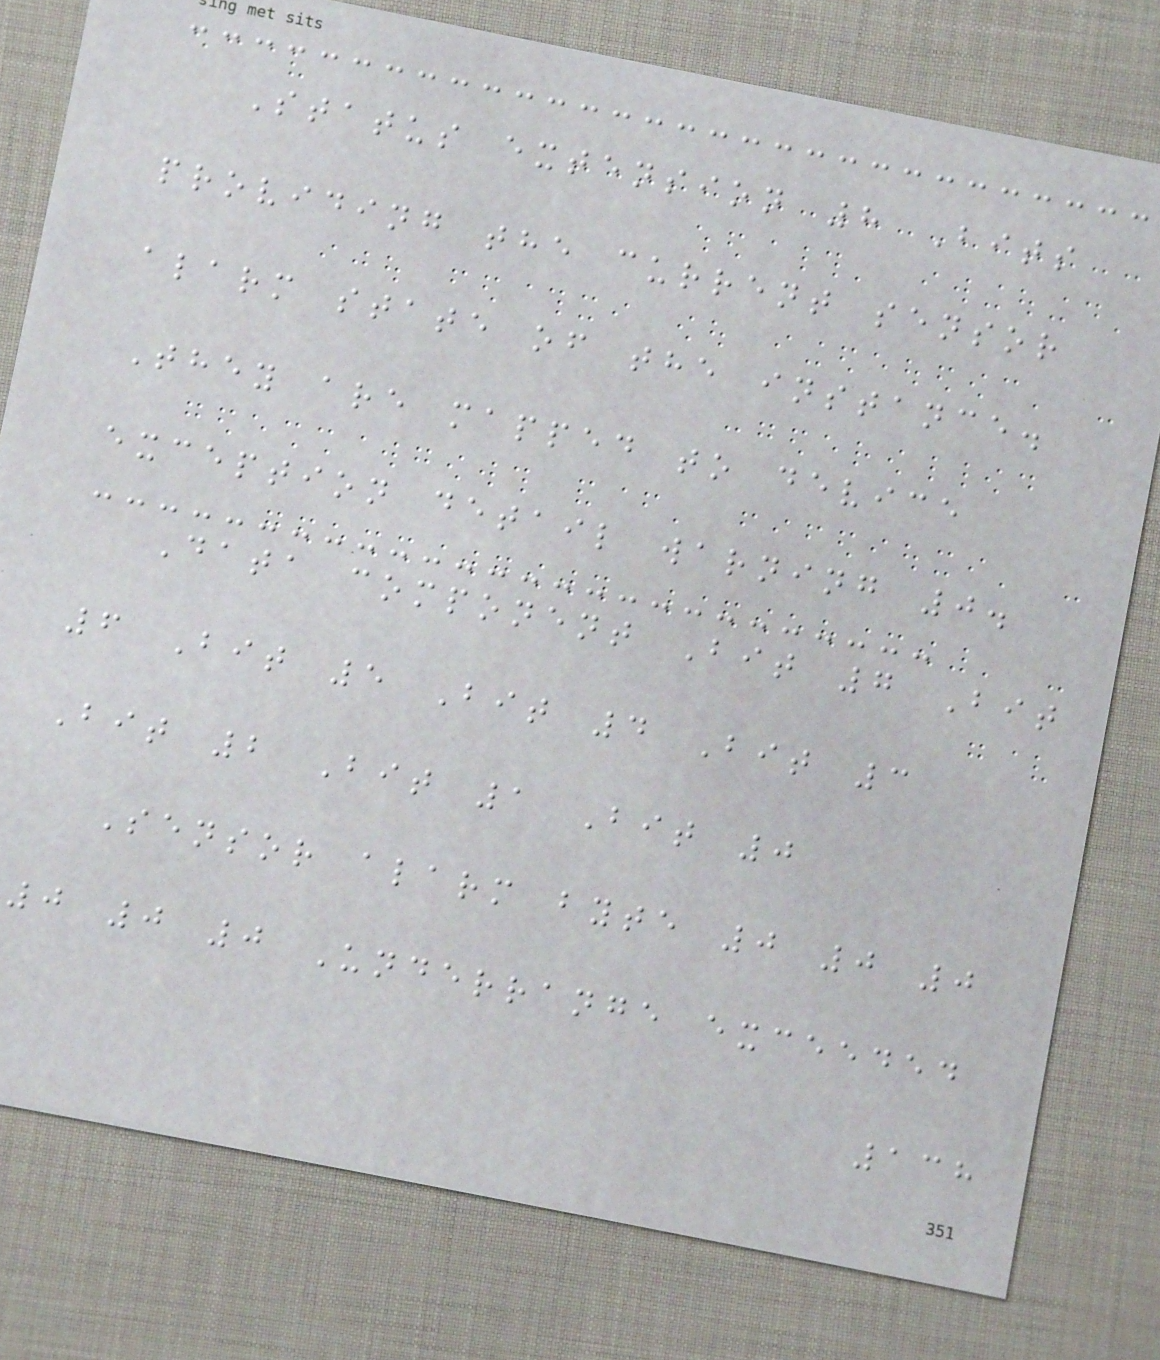Status extension 8 Bits
providing the current sensor
alarm state of the instance.
They are mapped to device
exception detail warning 0.
Data component Bit 7 Bit
6 Bit 5 Bit 4 Bit 3
Bit 2 Bit 1 Bit 0
Sensor alarm byte 0 0 0
0 0 0 Underrange exceeded
138
